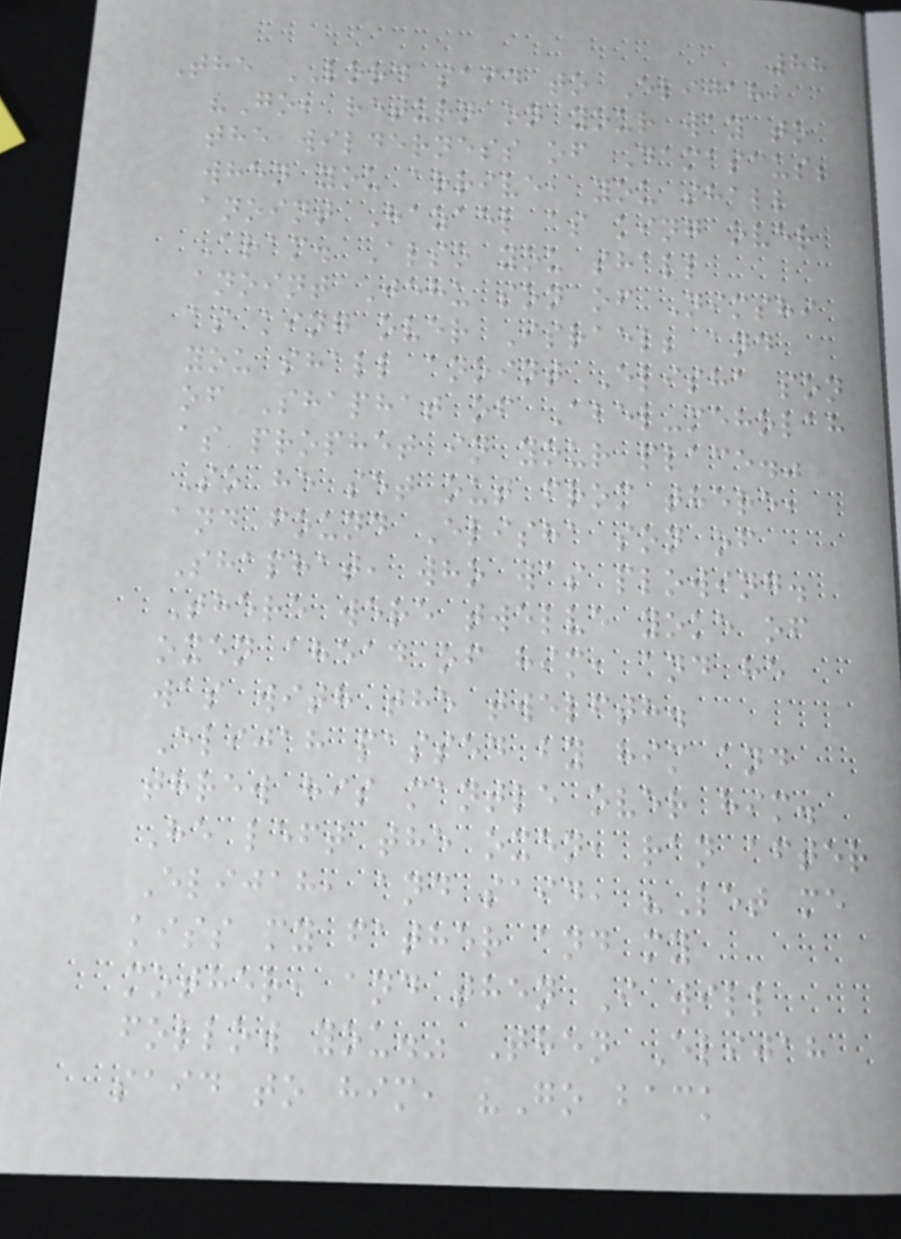88
The LORD said to Elijah,
"Go, return on your way to
the wilderness of Damascus;
when you arrive, you shall
anoint Hazael as king over
Aram. Also you shall
anoint Jehu son of Nimshi
as king over Israel; and
you shall anoint Elisha son
of Shaphat of Abel-meholah
as prophet in your place."
So he set out from there,
and found Elisha son of
Shaphat, who was plowing.
There were twelve yoke of
oxen ahead of him, and he
was with the twelfth.
Elijah passed by him and
threw his mantle over him.
He left the oxen, ran after
Elijah, and said, "Let me
kiss my father and my
mother, and then I will
follow you." Then Elijah
said to him, "Go back
